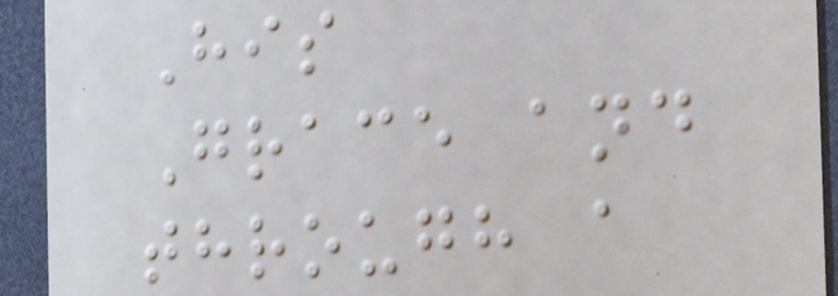His
Grace and
through a
